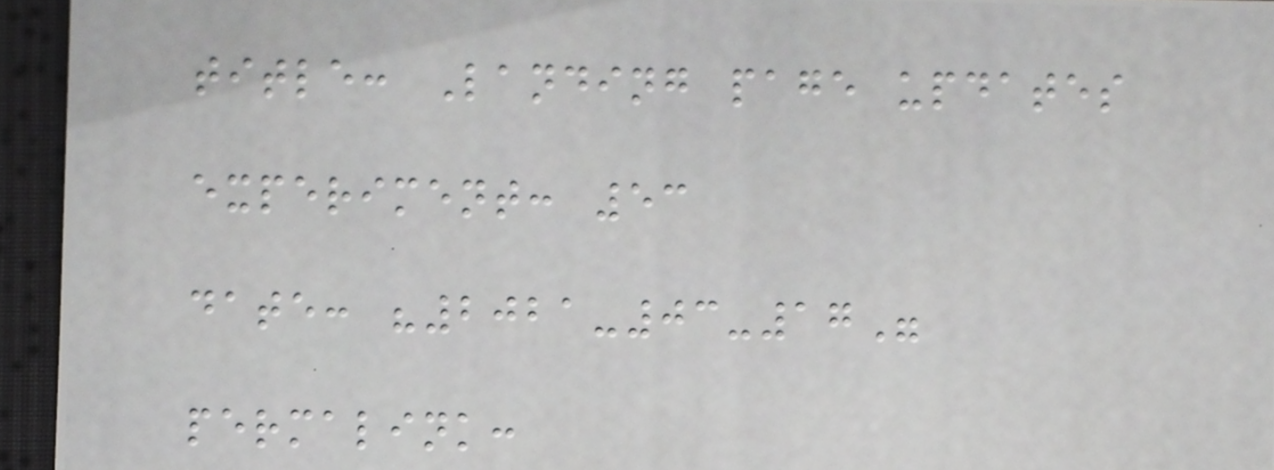title: Landing page updates
experiment: 53
date: "2021-03-17"
permalink:
